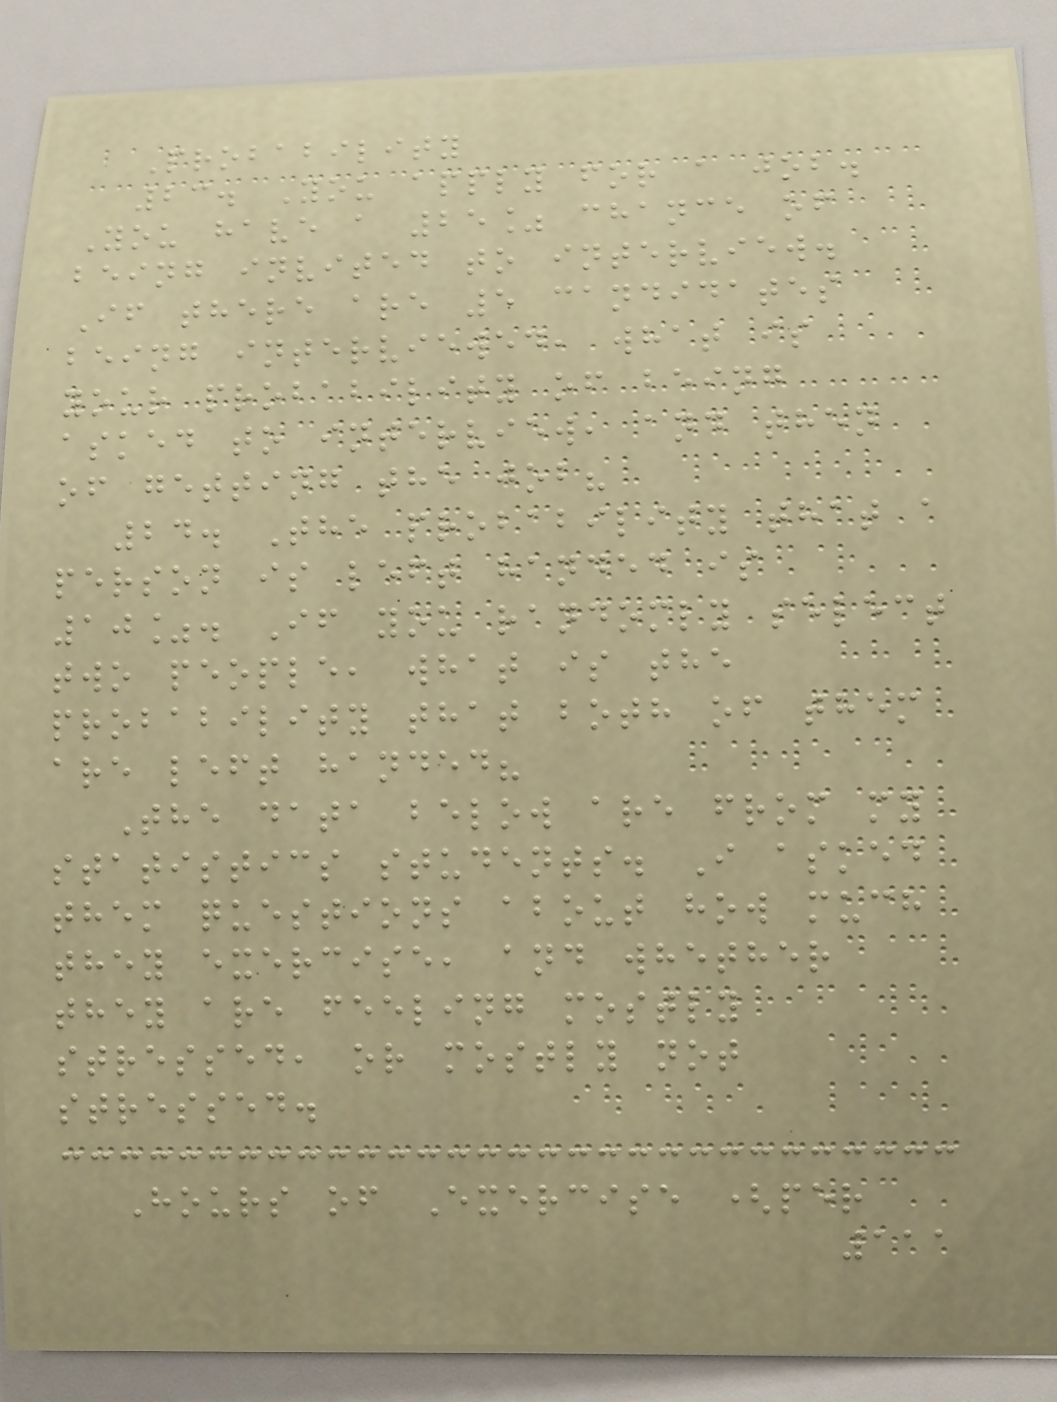Probability
23. You apply for a job.
You have a 25% chance of
being invited to interview.
If there are 5 candidates
being interviewed, what is
your probability of being
asked to interview, and then
of getting the job?
24. The probability that a
person is left handed is
10%. If you randomly select
two people, what is the
probability that both of them
are left handed?
The data below are from my
statistics students. I asked
them questions about how much
they exercise, and whether
they are feeling mostly
stressed, or mostly not
stressed.
Hours of Exercise (per
111
